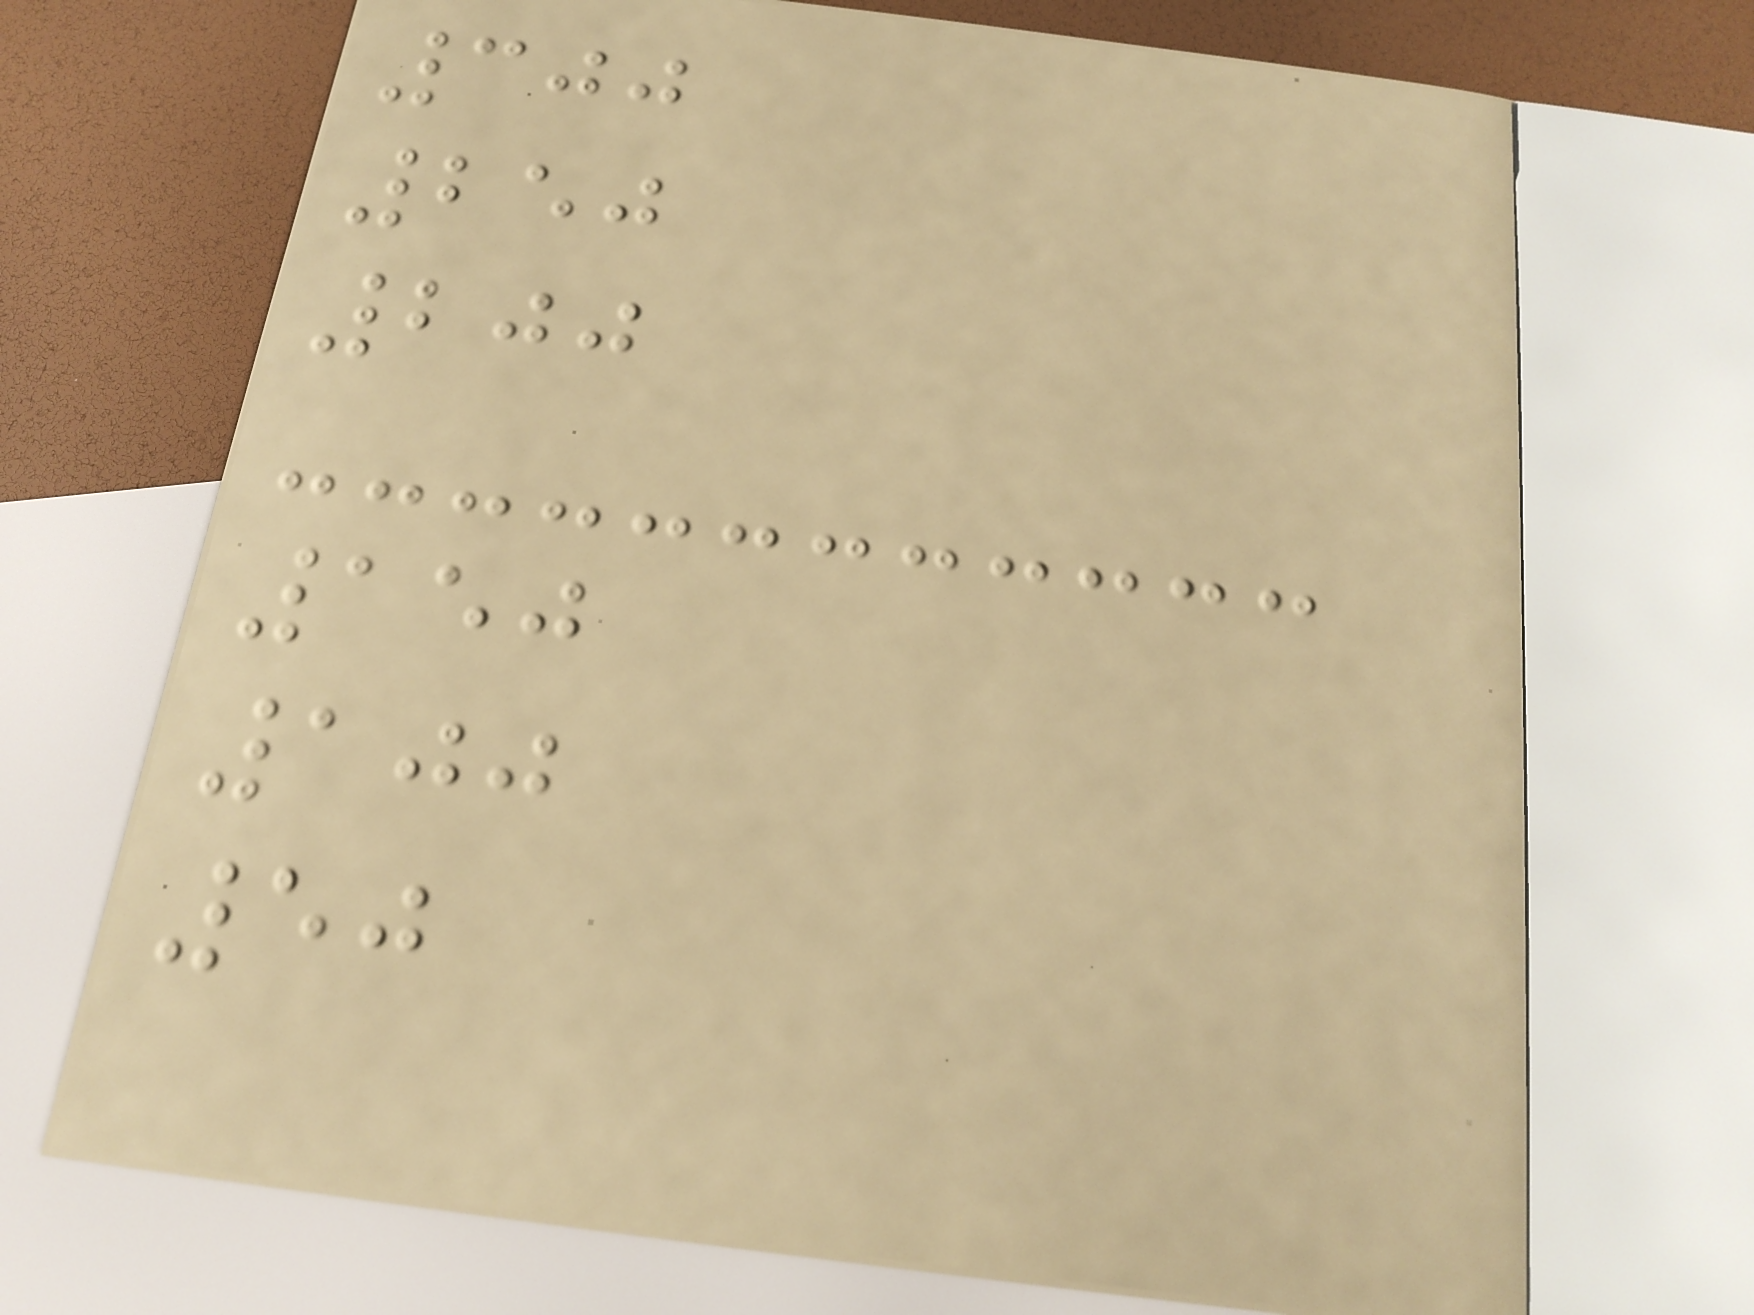300
250
200
150
100
50
